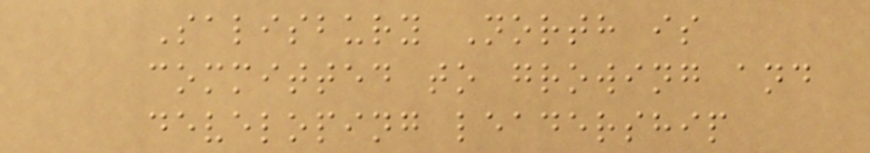Salisbury North is
committed to growing and
developing leadership
